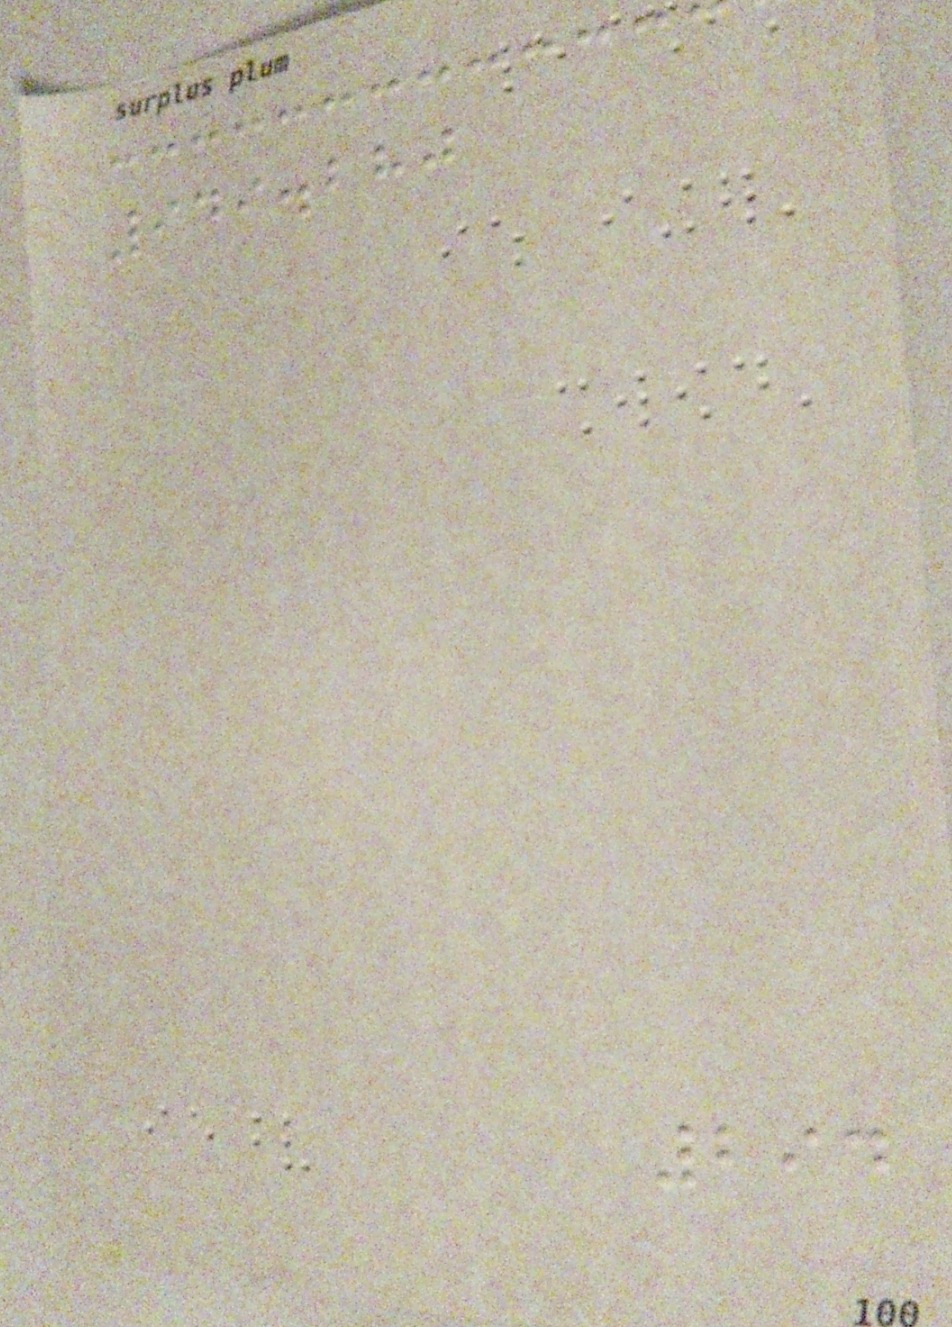949.280
294
